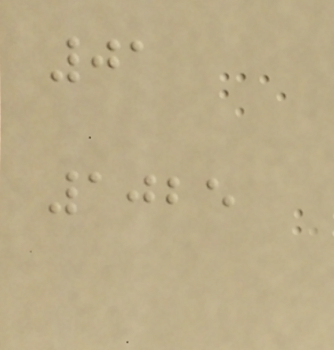01
1025
